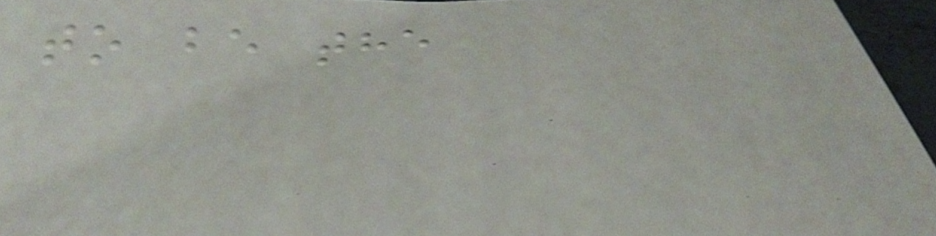to be the
